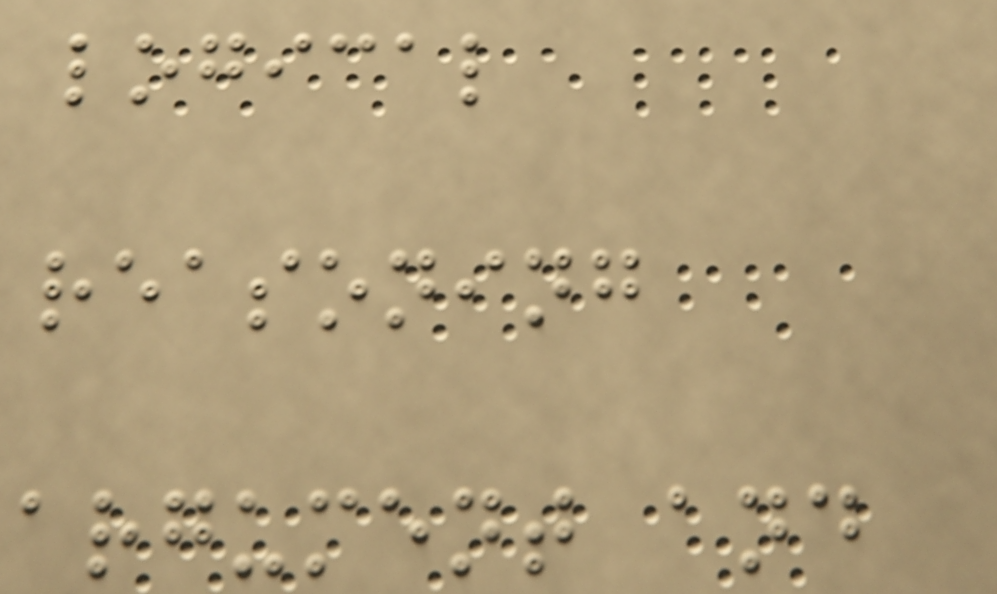logical
reasoning
argument and
